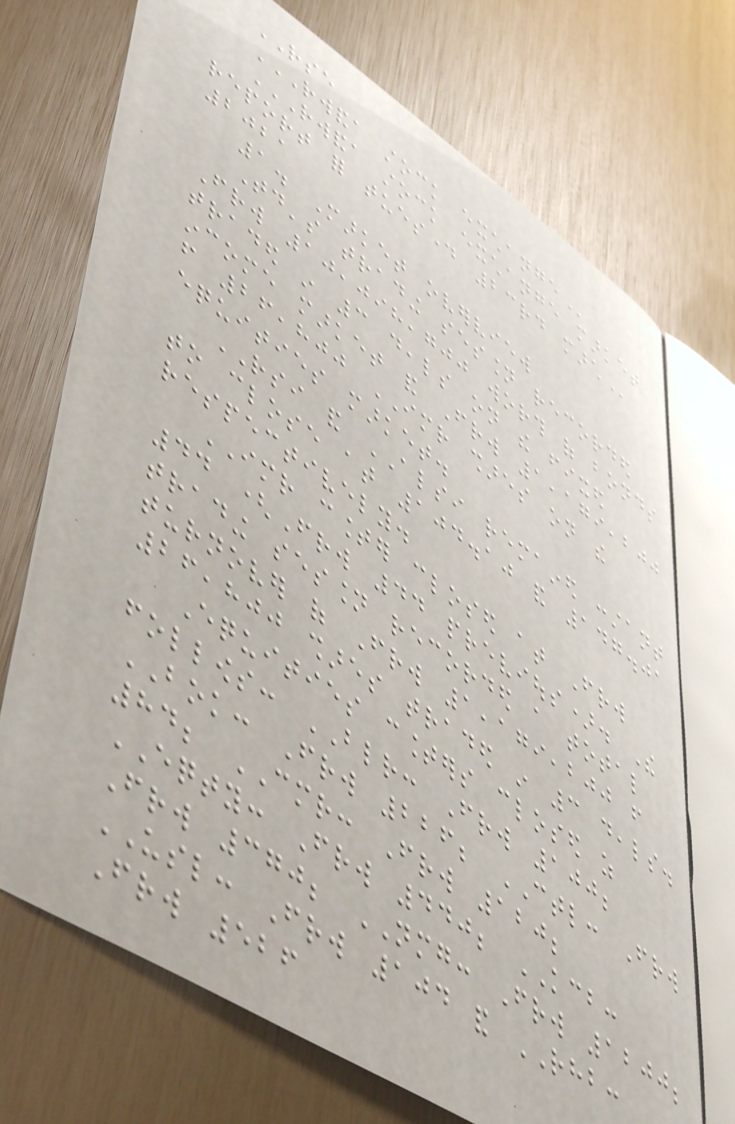RSE
RWANDA STOCK EXCHANGE
RWANDA STOCK EXCHANGE MARKET
REPORT FOR TUESDAY 23RD MARCH
2021
1. Market overview
Today's trading session recorded
Frw 10,098,700 worth of bonds
traded in 3 deals on the fixed
income market and Frw 1,179,200
from 26,800 IMR shares on the
equities market.
RSI and ALSI remained constant
to close at 104.10 and 147.01
respectively.
IMR counter closed at Frw
44 (Frw 44 previous). The
trading session recorded a total
turnover of Frw 1,179,200 from
26,800 shares traded in 3 deals.
Equities counters closed as
follows: BLR: Frw 100;
BOK: Frw 226; CTL: Frw
84; CMR: Frw 120;
EQTY: Frw 440; KCB:
Frw 370; NMG: Frw 1200;
USL: Frw 104 and RHB:
Frw 526
